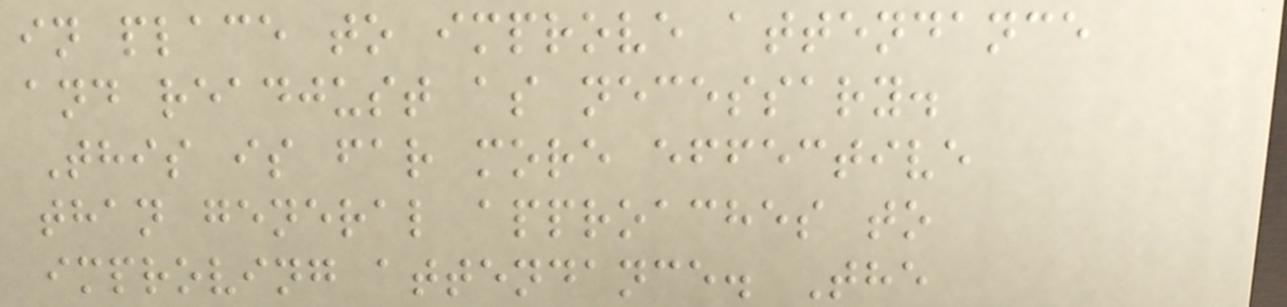in place to improve attendance
and readjust as necessary.
This is far more effective
than general approaches to
improving attendance. The
